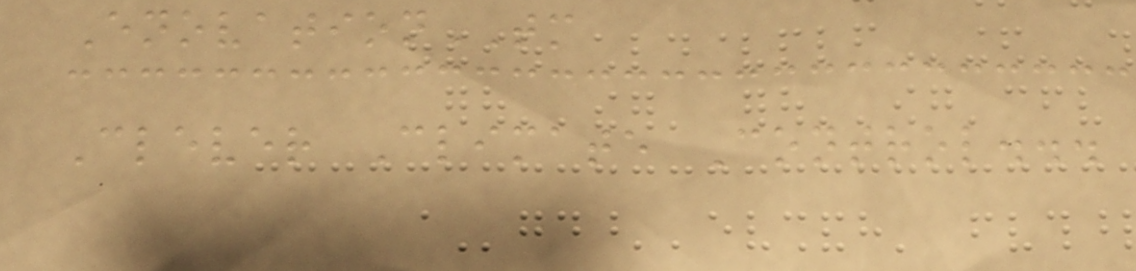EnovationTM
Clever Climate Control...
